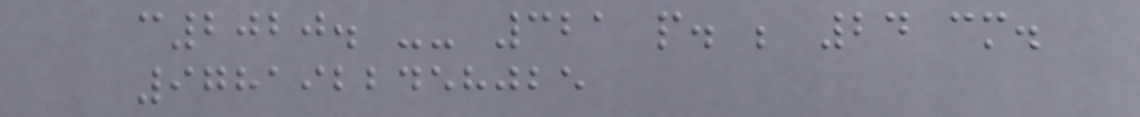c2020. -- 321 p. ; 24 cm.
9781922458025
